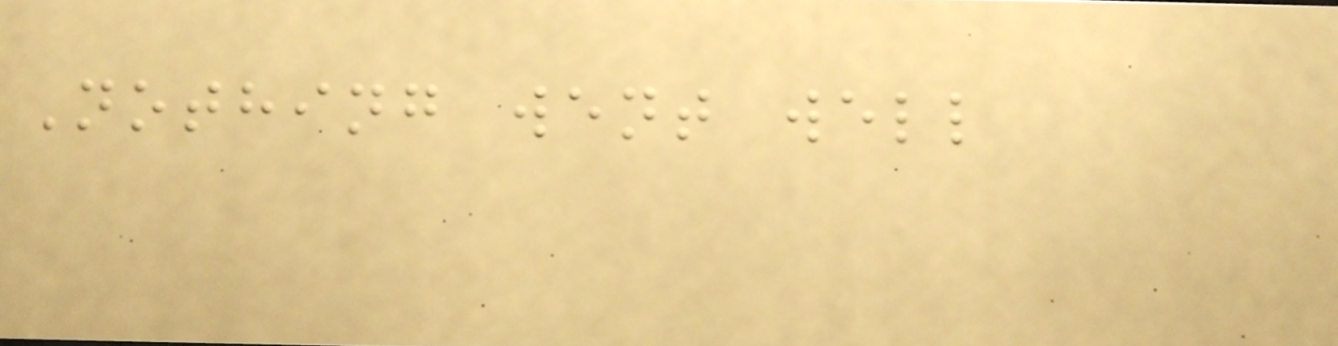Nothing went well
